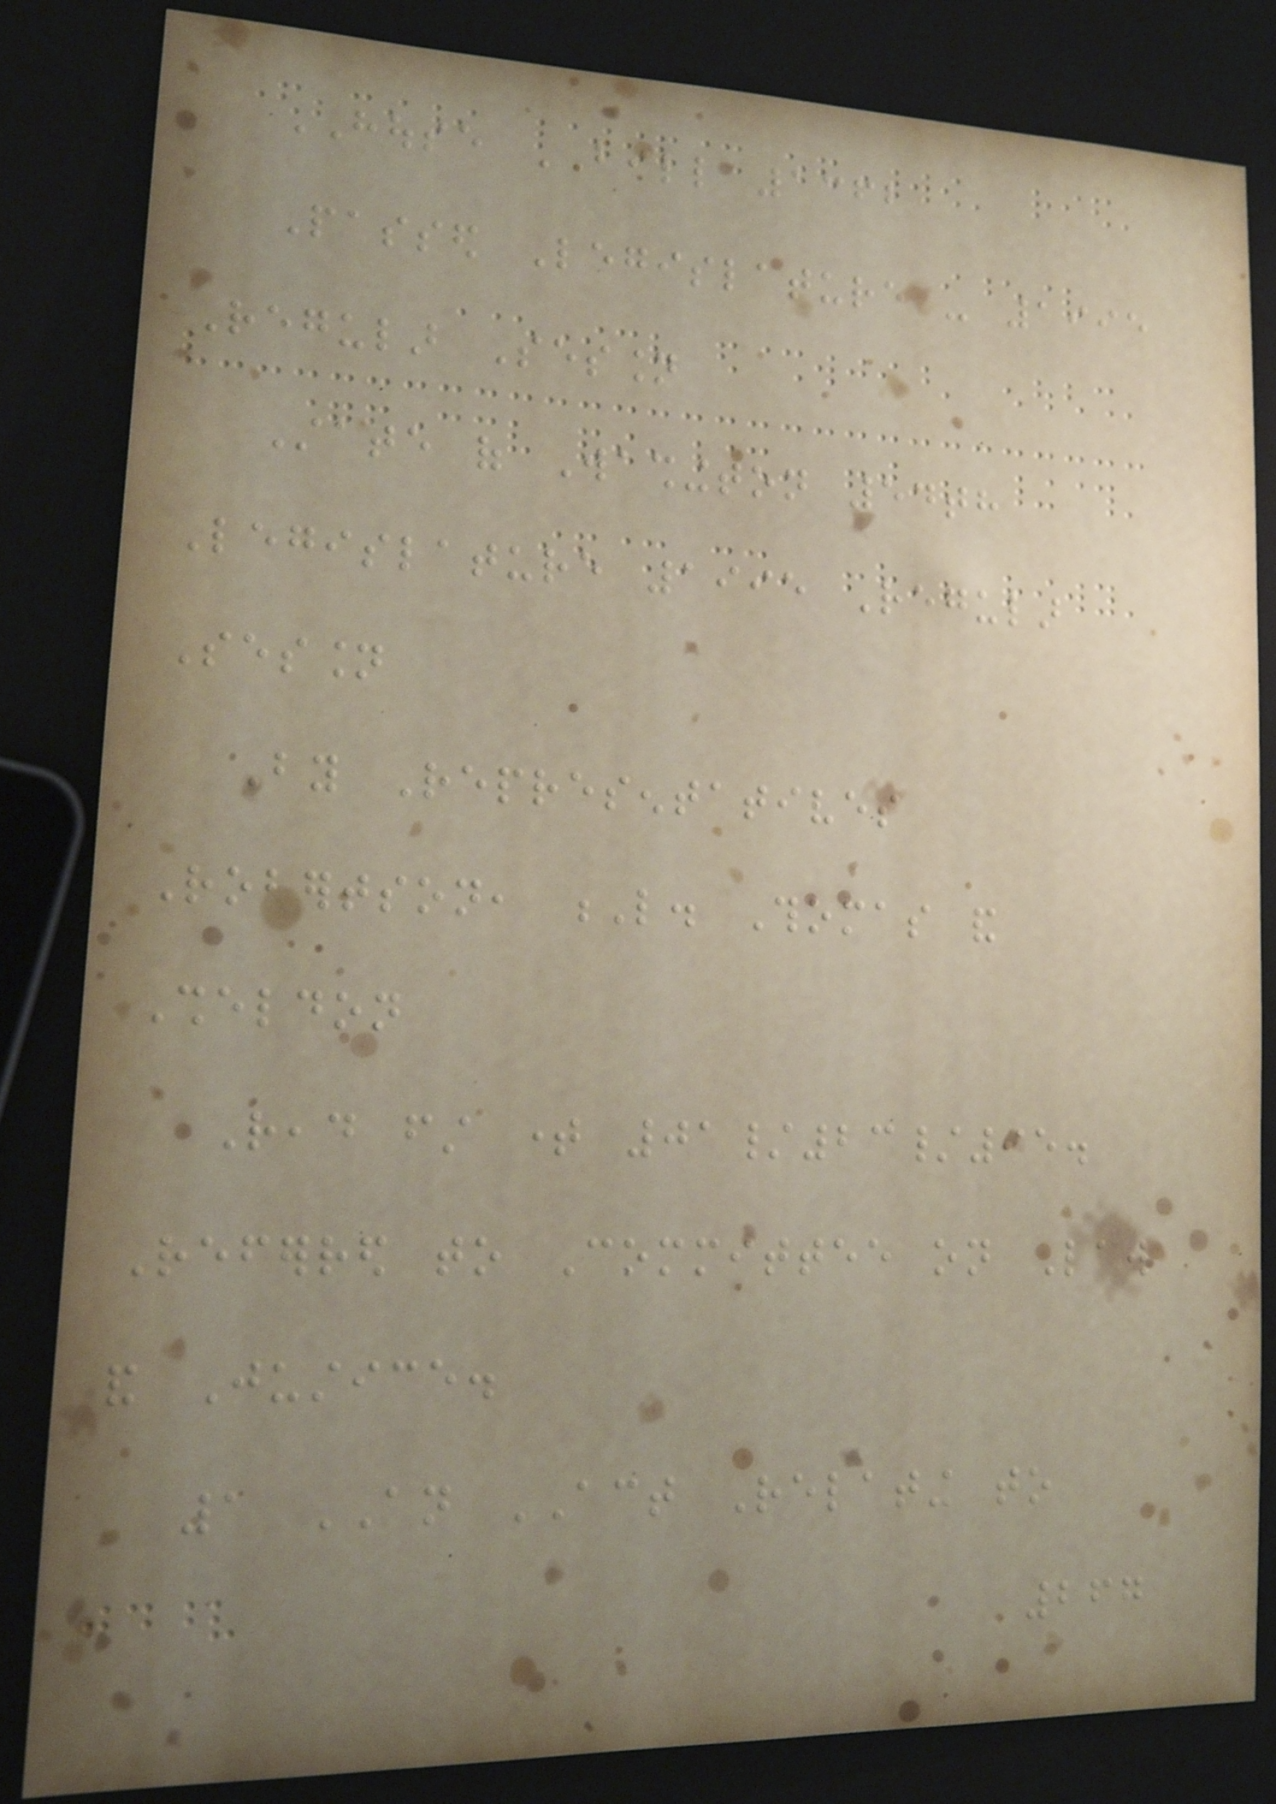HOUSE BILL 1362
Passed Legislature - 1995
Regular Session
State of Washington 54th
Legislature 1995 Regular
Session
By Representatives
Robertson, L. Thomas and
Sheldon
Read first time 01/23/95.
Referred to Committee on Law
and Justice.
1 AN ACT Relating to
267
